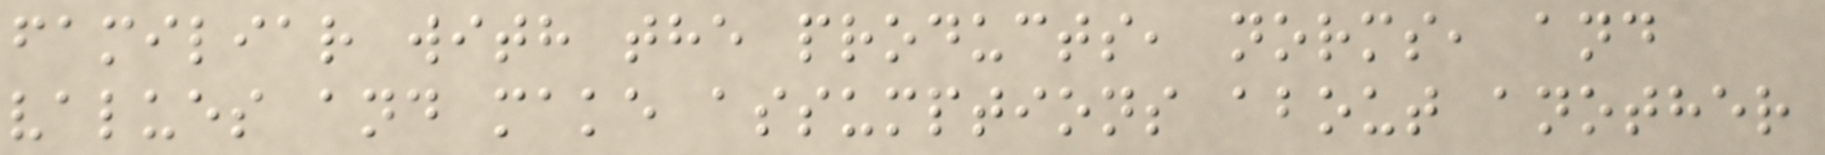familiar with the products, norms, and
values and make assumptions about another
